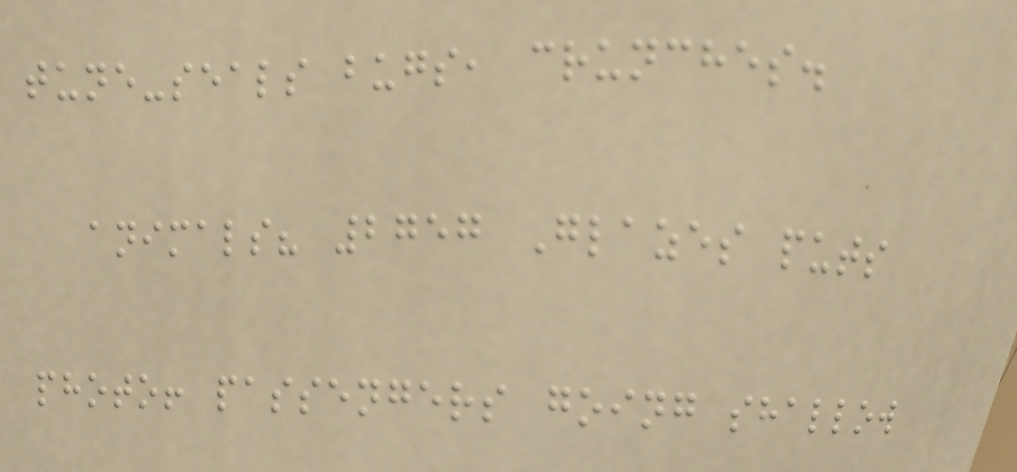tune-seals bugs, crunches.
animals? 2757 Glazes puts
photo! passengers going shallow
